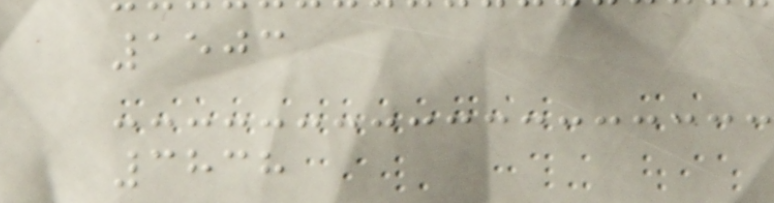1503
3838
